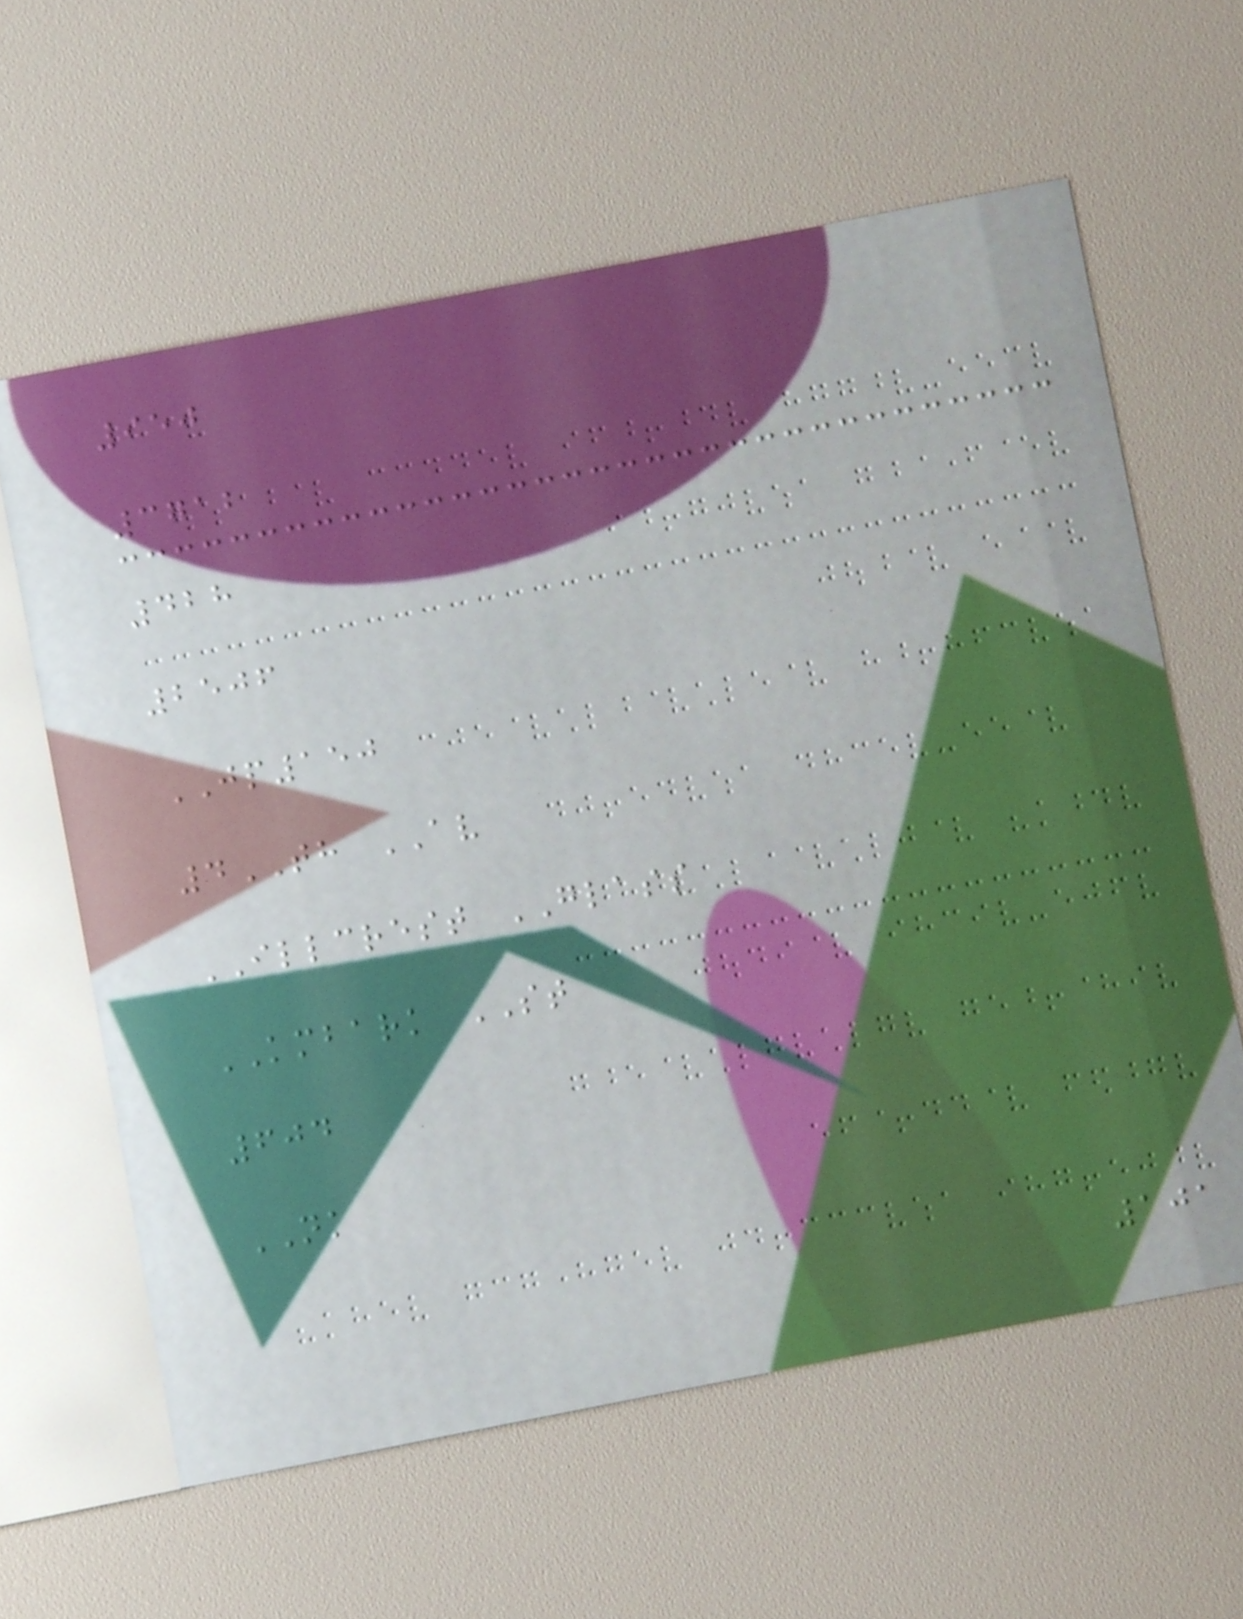950
3712
428
2506
JP150
4TH AV
ILLCREST GLASS
KMBARK ST
604
NK
101
